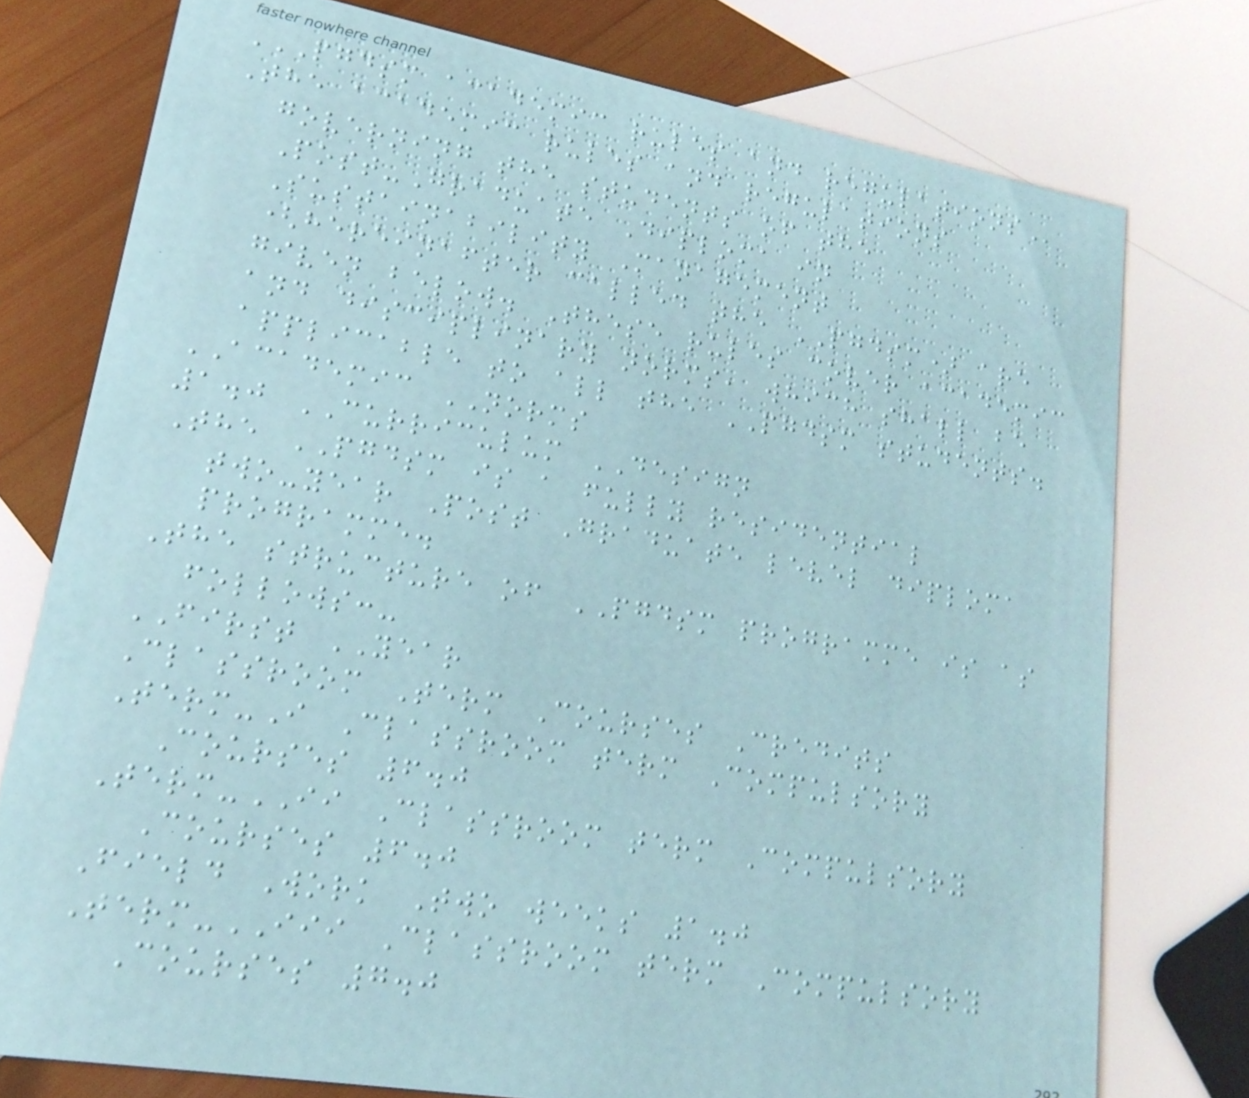PGDSM ACADEMIC RULES AND REGULATIONS
The academic rules and regulations
governing the students of the
Post-Graduate Diploma in
Sustainability Management
(hereinafter called the PGDSM) are
given below. These rules cover academic
and disciplinary norms, which shall be
applicable to all the PGDSM students.
ACADEMIC NORMS
1.0 CURRICULUM DESIGN
The PGDSM is a fully residential
two-year Post Graduate level diploma
programme.
The structure of PGDSM programme is as
follows:-
FIRST YEAR
Classroom Term Courses Credits
Term-I Classroom term Compulsory
Courses 6.0
Term-II Classroom term Compulsory
Courses 6.0
Field Work Two weeks 1.0
Term-III Classroom term Compulsory
Courses 7.0
